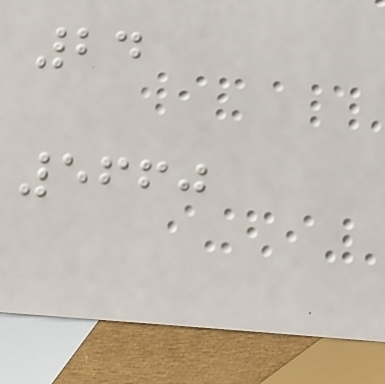24
5660
